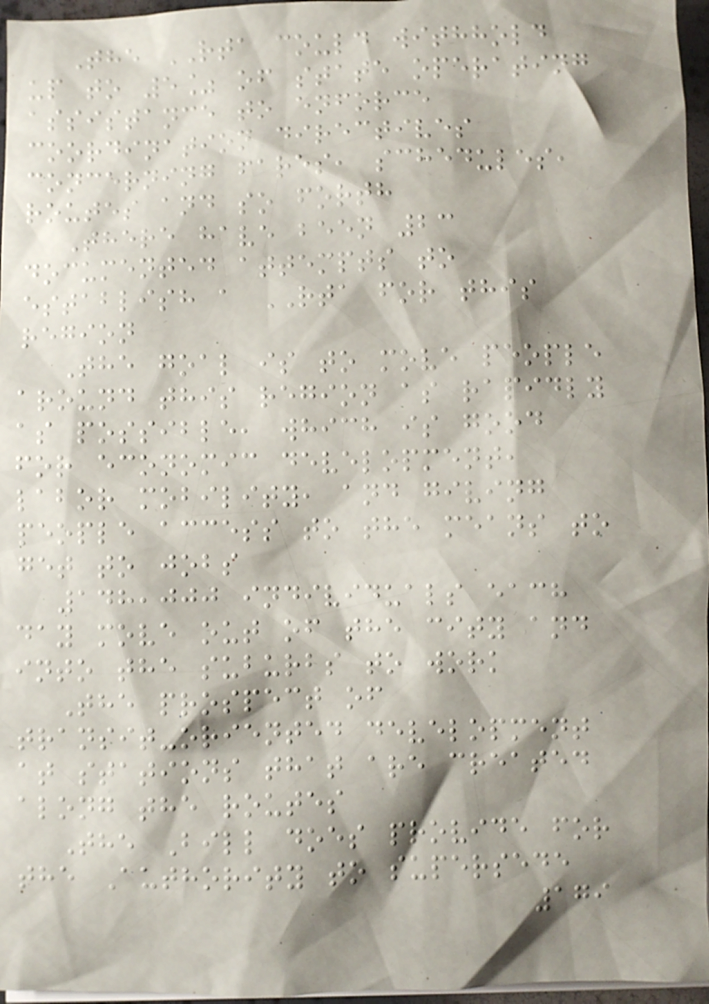The RTA could withhold
up to 5% of state operating
assistance to enforce
coordination directives
concerning fares, schedules,
routes and so forth
There have been 23
documented attempts to
establish a RTA for this
region
The goal is to move people
around this region as rapidly
as possible, which is good
for economic development,
labor mobility, and giving
people access to the means to
get to jobs
148,000 individuals each
day move out of the city and
into the suburbs to work
The prospect of
transit-oriented development
at stations that are created
along the routes
The Bill does provide for
the Authority to supersede
179
